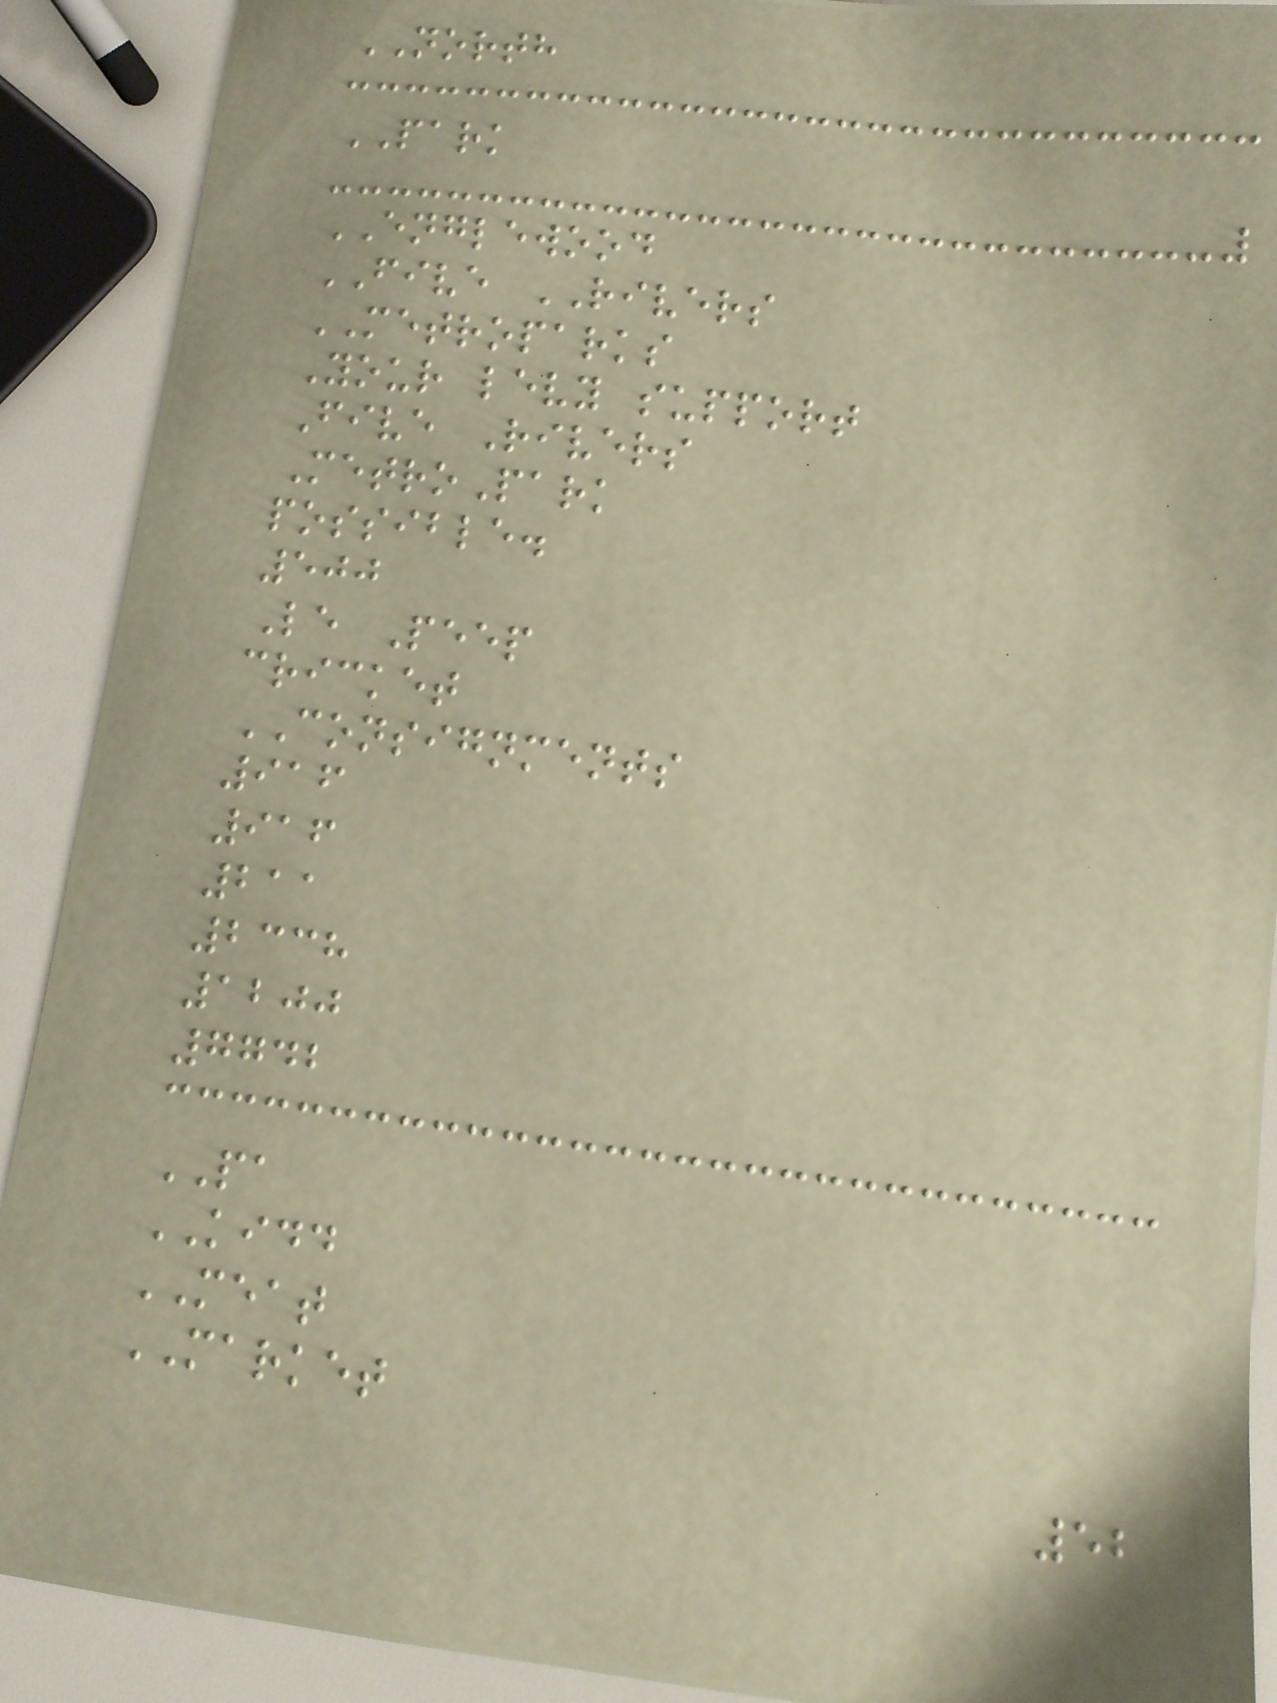NORTH
PARK
ENGLEWOOD
FIVE RIVERS
METROPARKS
Your levy support
Five Rivers
MetroPark
possible.
500
Le Peep
cricket
CONSIGNMENTS
916
916
211
2338
1200
7742
PA
KIDD
MEAT
MARKET
52
